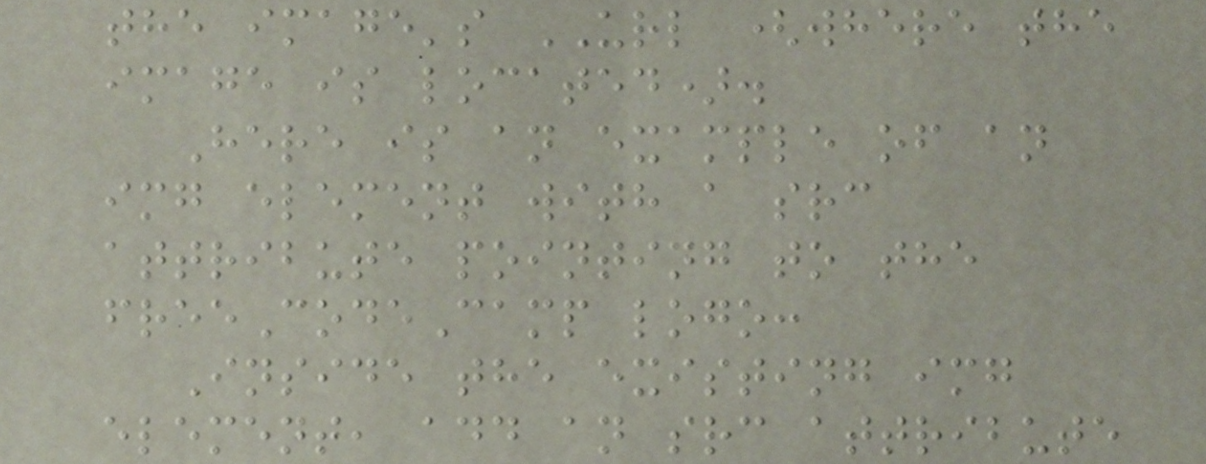the image's URL (where the
image is located).
Here is an example of an
img element with a src
attribute pointing to the
freeCodeCamp logo:
Inside the existing img
element, add an src attribute
